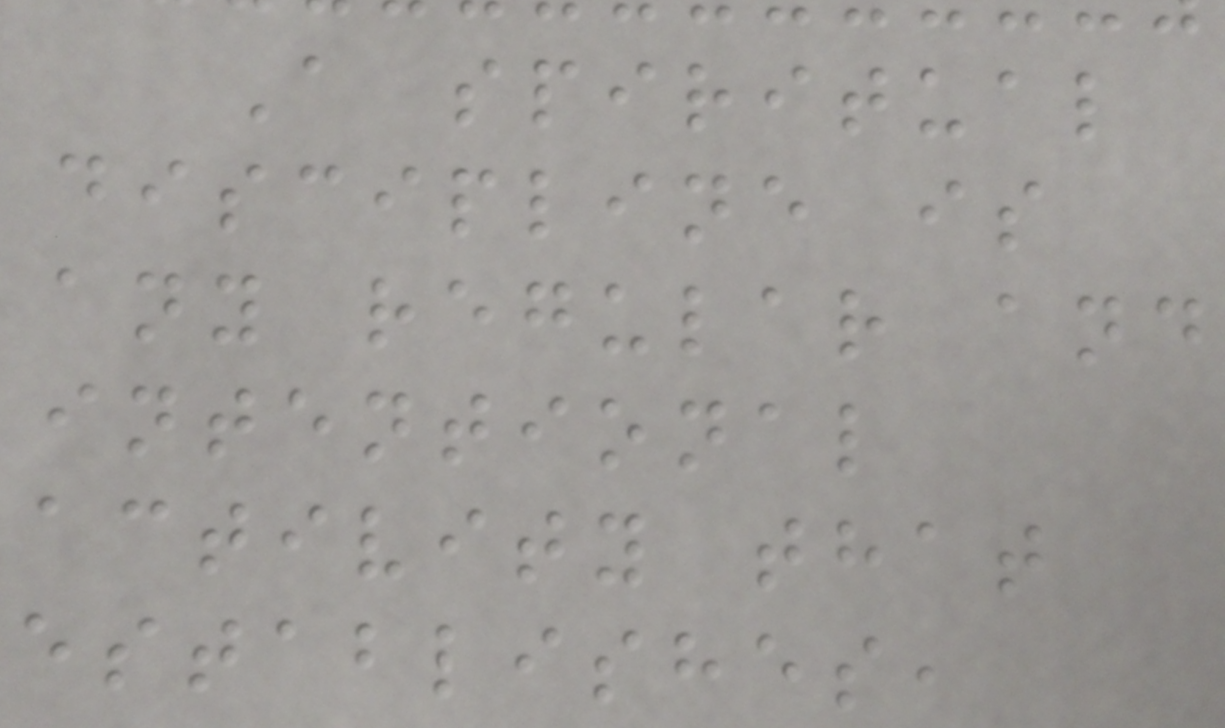A spiritual
discipline is
any regular and
intentional
activity that
establishes,
